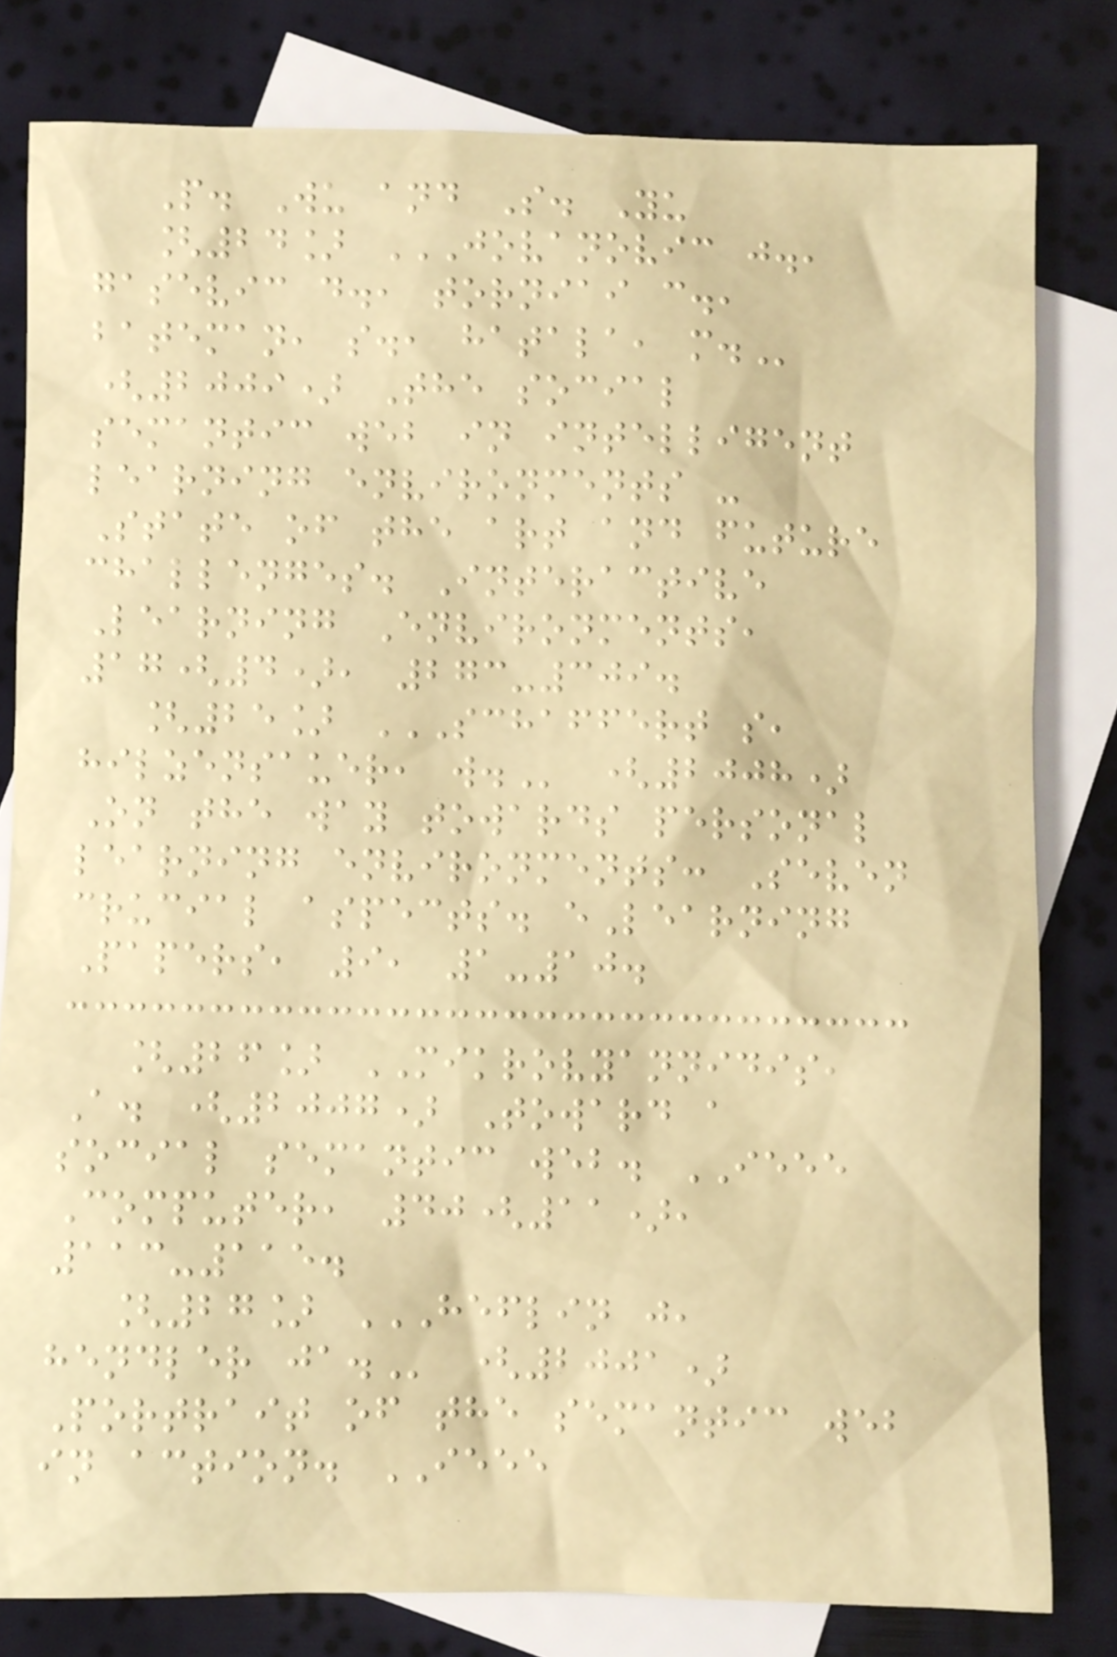P. Wu and S. Yu
[24] JOVANOVIC J.,
GASEVIC D., TORNIAI C.,
BATEMAN, S., HATALA, M.
(2009) The social
semantic web in intelligent
learning environments -
State of the art and future
challenges. Interactive
Learning Environments,
17(4), 273-309.
[25] SCHAFFERT S,
HILZENSAUER, W. (2008)
On the way towards personal
learning environments: Seven
crucial aspects. eLearning
Papers, 9, 1-10.
[26] MIKROVYANNIDIS,
A. (2007) Toward a
social semantic web. IEEE
Computer, 40(11),
113-115.
[27] HEFLIN J,
HENDLER JA. (2001)
Portrait of the semantic web
in action. IEEE
